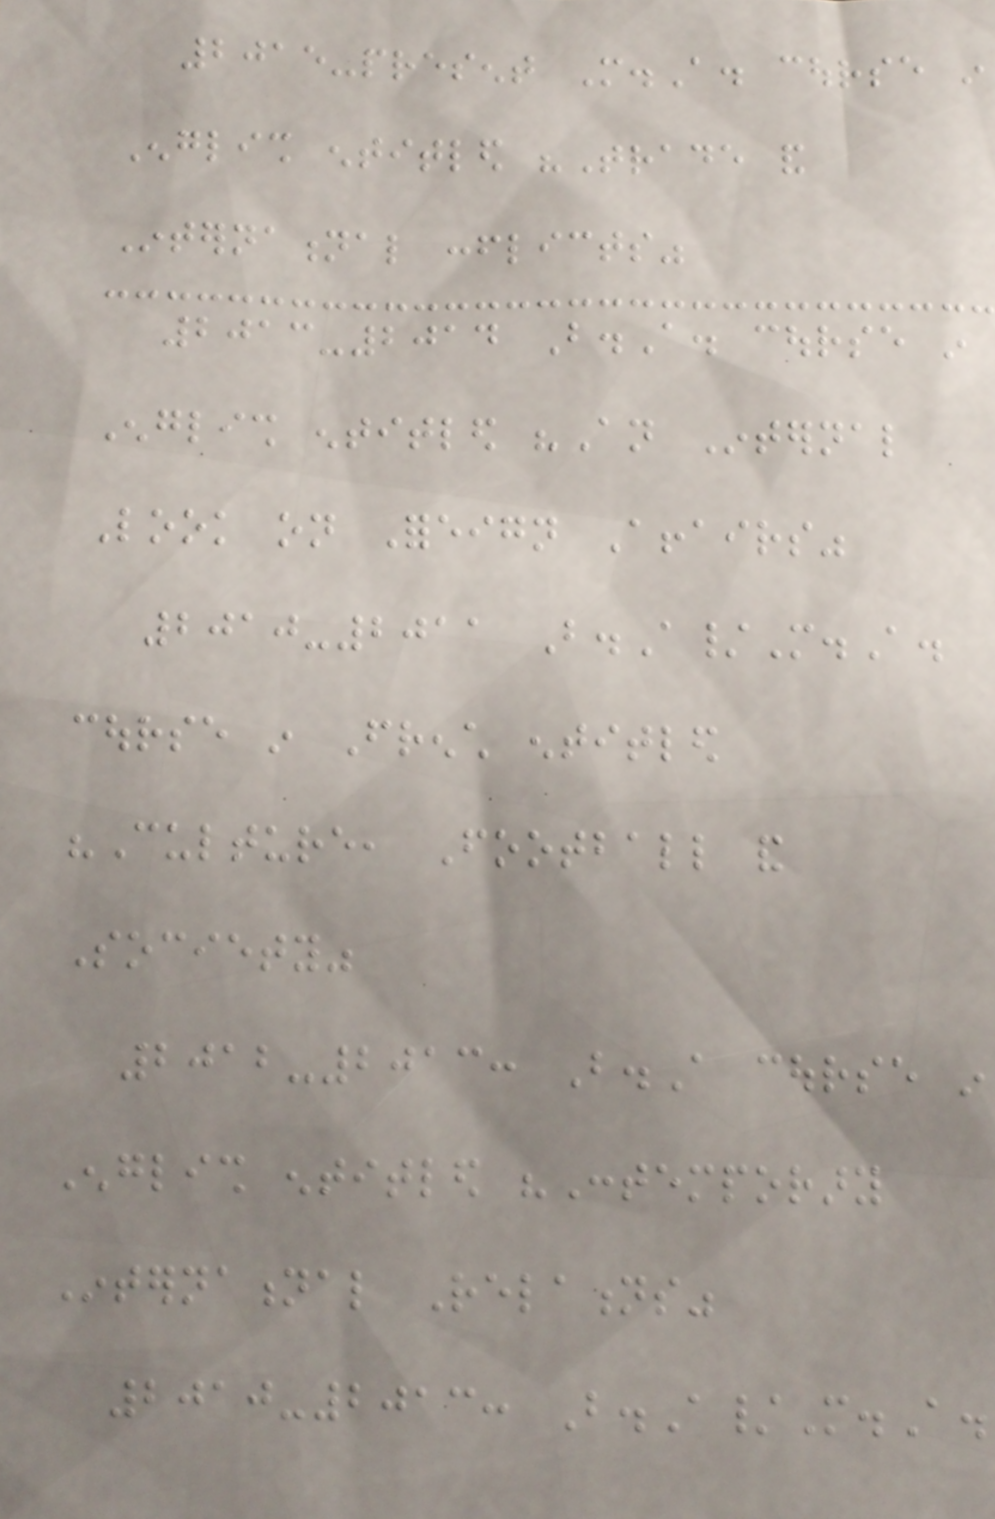2015-present M.A. course in
English entitled "Trade and
International conflicts"
2013-2014 B.A. course in
English entitled "An Internal
Look on Foreign Affairs"
2010-2011 B.A/M.A.
course in French entitled
"Culture, Football and
Society"
2012-2013: B.A course in
English entitled "Contemporary
International Relations"
2010-2013: B.A/M.A.
